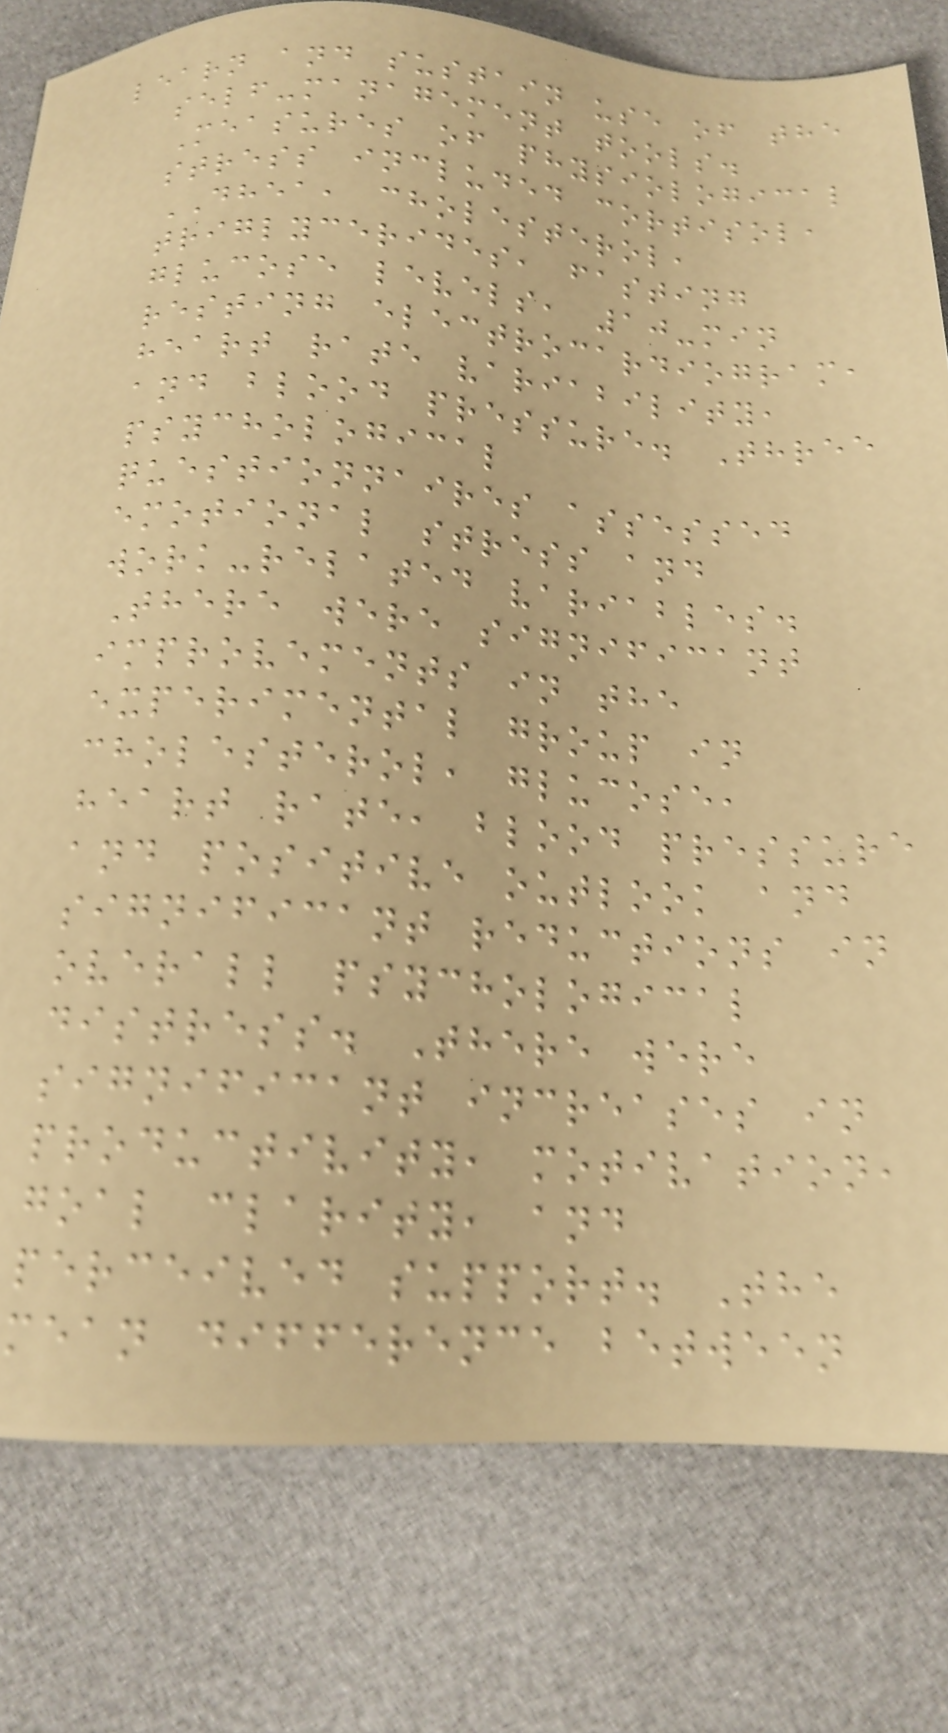learn and sustain use of the
self-management tools.
Measures of physiological
stress included cortisol,
DHEA, cholesterol,
triglycerides, fasting
glucose levels, 10-min
resting electrocardiogram,
heart rate variability,
and blood pressure. Three
psychological
questionnaires assessed
emotional stress and
work-related variables.
There were significant
improvements in the
experimental group in
cholesterol, glucose,
heart rate, blood pressure
and positive outlook and
significant reductions in
overall psychological
distress. There were
significant increases in
productivity, motivation,
goal clarity, and
perceived support. The
mean difference between
